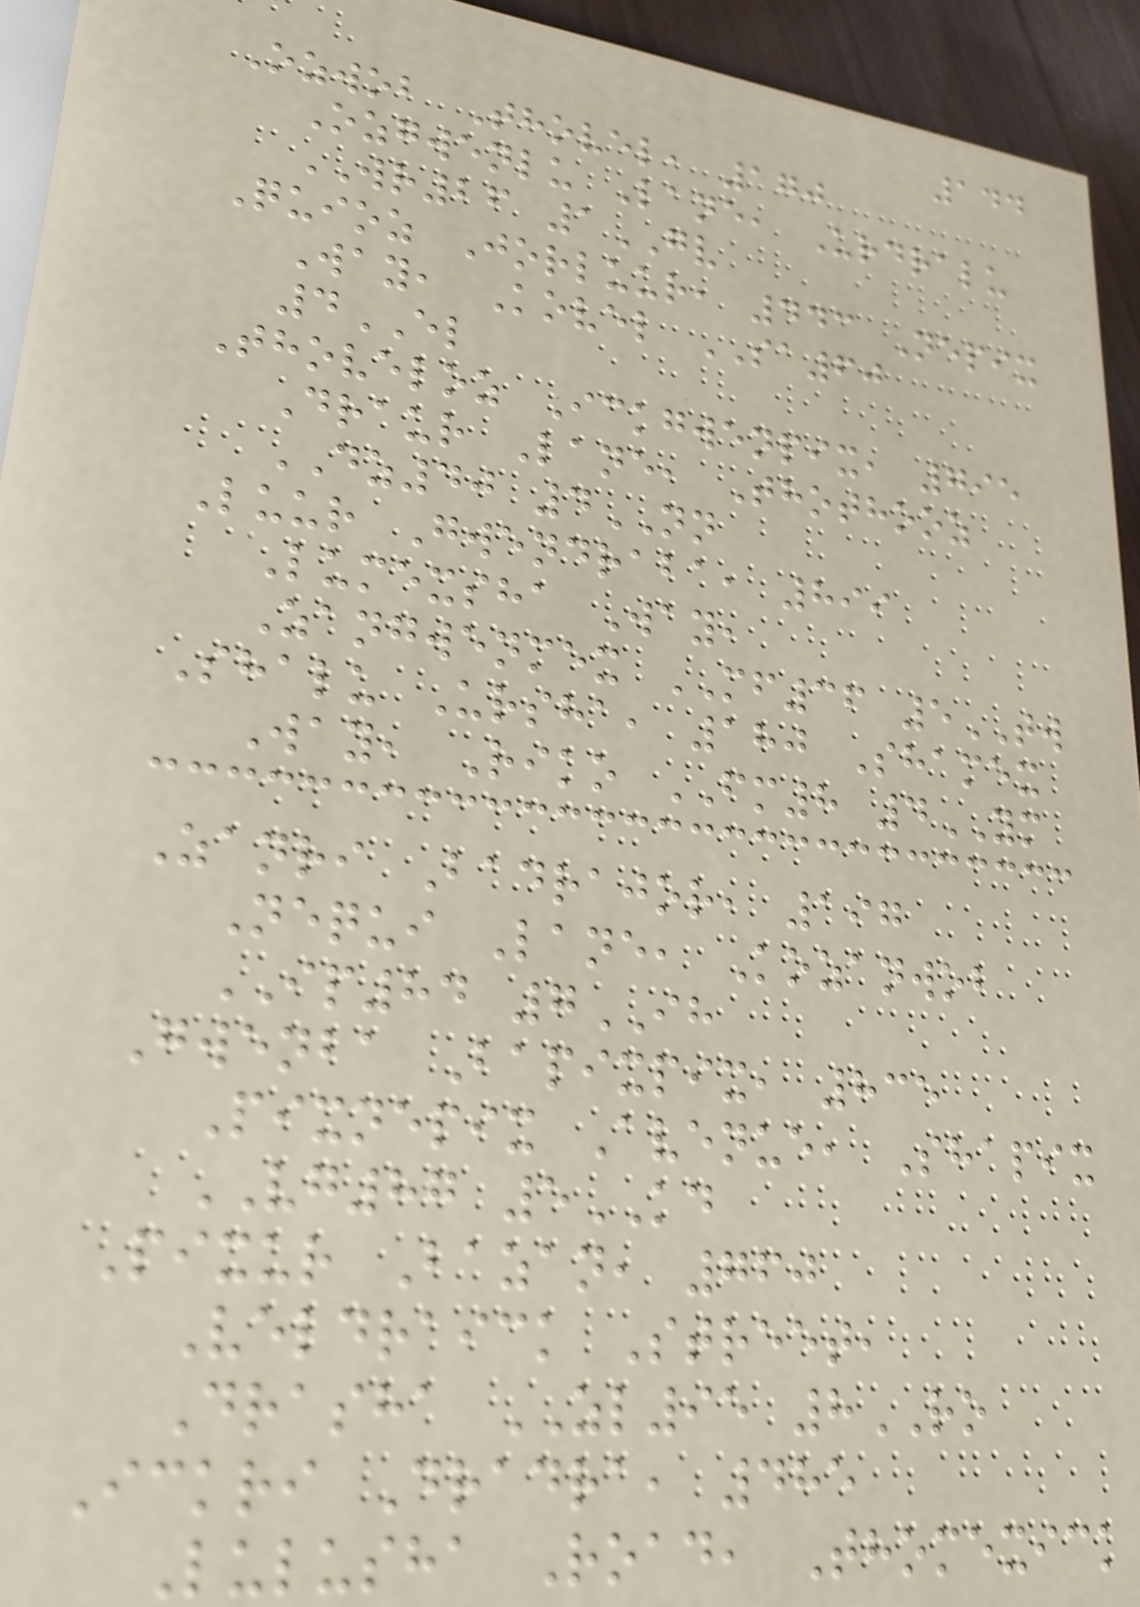144
Ozwob Thovel, 170
Ozgwenlu Lane, Urdralu
WR26 1GV
Quioz Jorluur, 443 Nepix
Way, Kovel SA60
4EL
Thoveloz Ickgwenpix, 795
Draur Lane, Thothooz
DZ40 4NN
Luur Gwendraba, 899
Lumexsha Way,
Zangwenmex MF36 5TW
Shalu Ursha, 180 Shamex
Way, Riko FM8 4YM
Zanri Badrajor, 197
Nequi Lane, Kozanwob
IP84 7IH
Gwenba Bapixpix, 835
Pixnepix Avenue, Shapix
VG87 5KD
Pixur Bazan, 760
Veldraick Street,
Drasha ZL95 8RO
Ickri Dradra, 485
Lulusha Road, Thomexick
